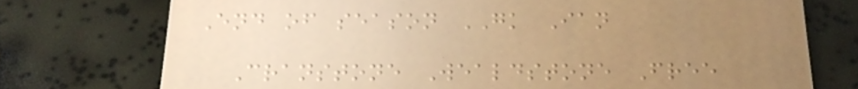End of season GK Ian
Cranstone Wealdstone Free
